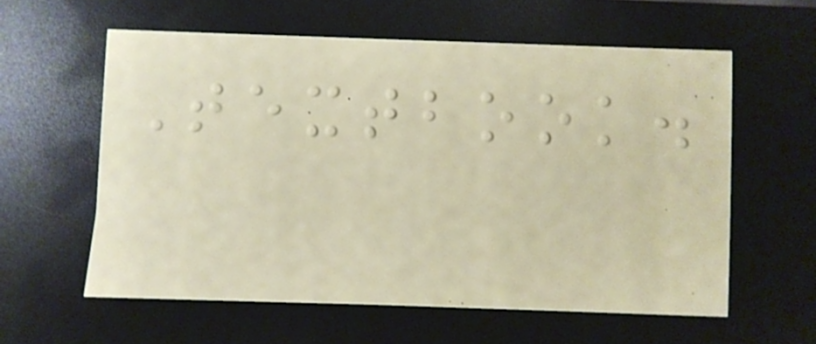Textbook.
